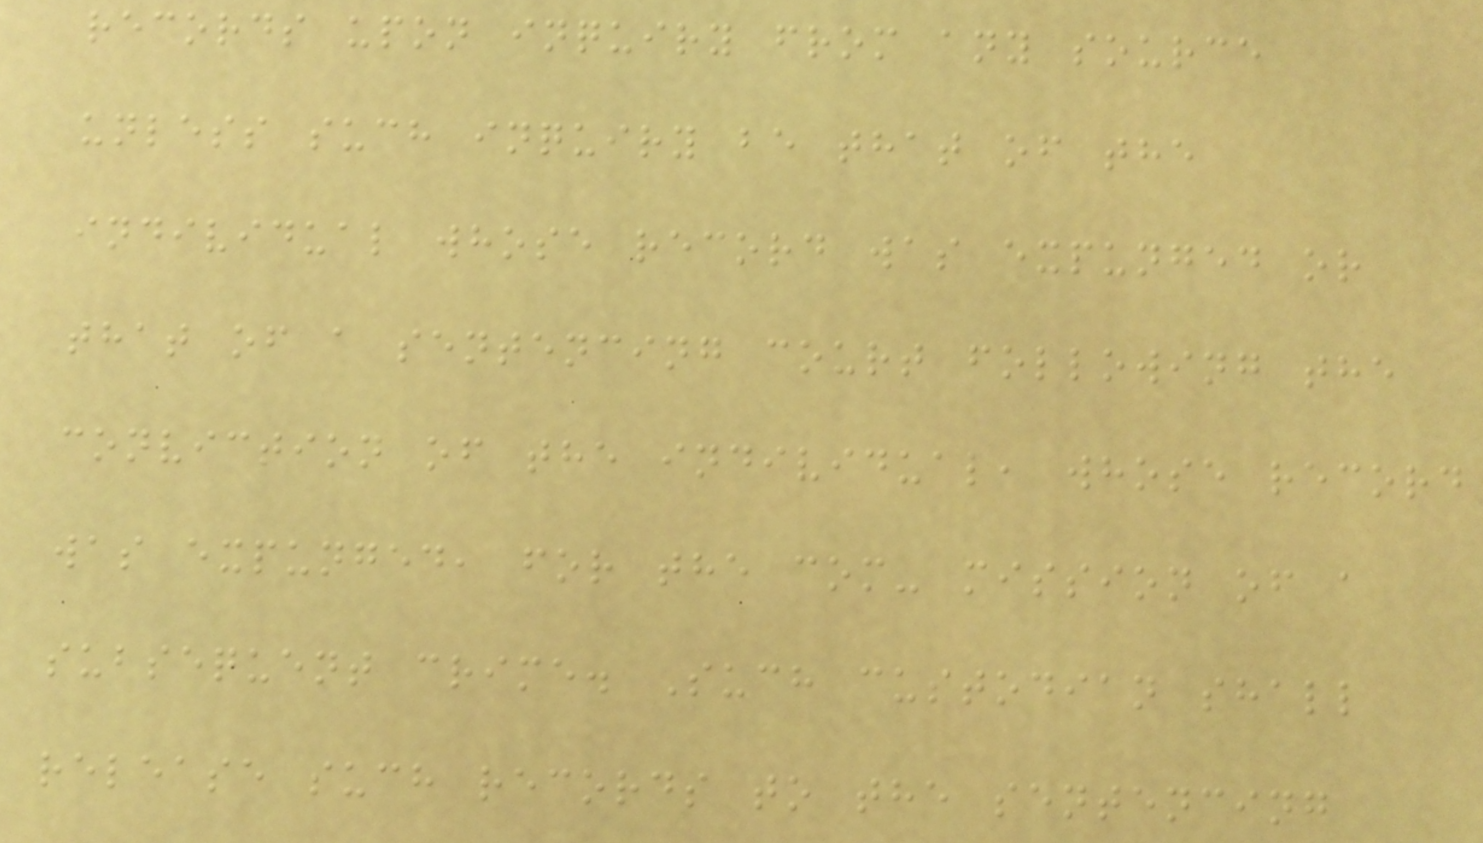records upon inquiry from any source
unless such inquiry be that of the
individual whose record was expunged or
that of a sentencing court following the
conviction of the individual, whose record
was expunged, for the com- mission of a
subsequent crime. Such custodian shall
release such records to the sentencing
